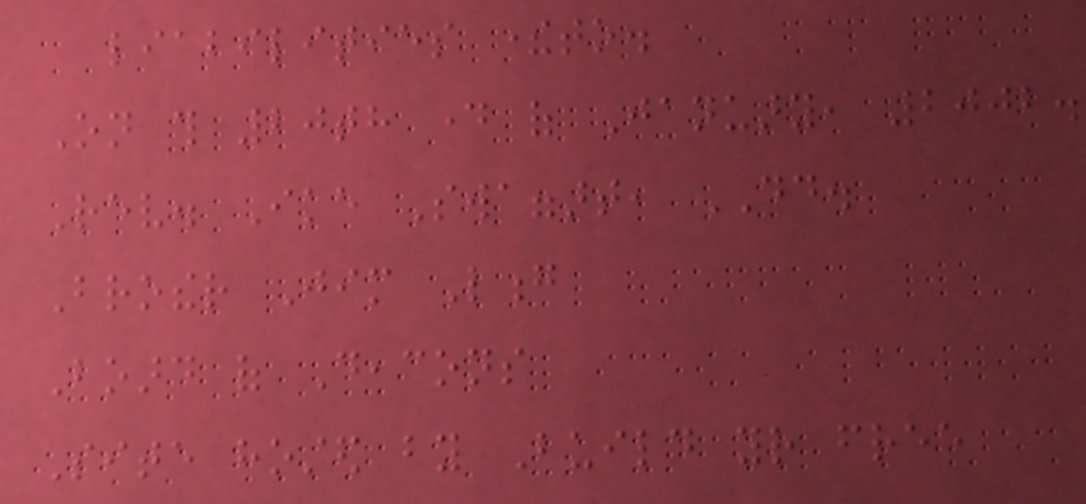liabilities thereto.
On this 20th day of January, 2002.
Rev. Ike Swaggart, DD.
Brother Jim Long
Board of Deacons
Site hosted by Build your free
